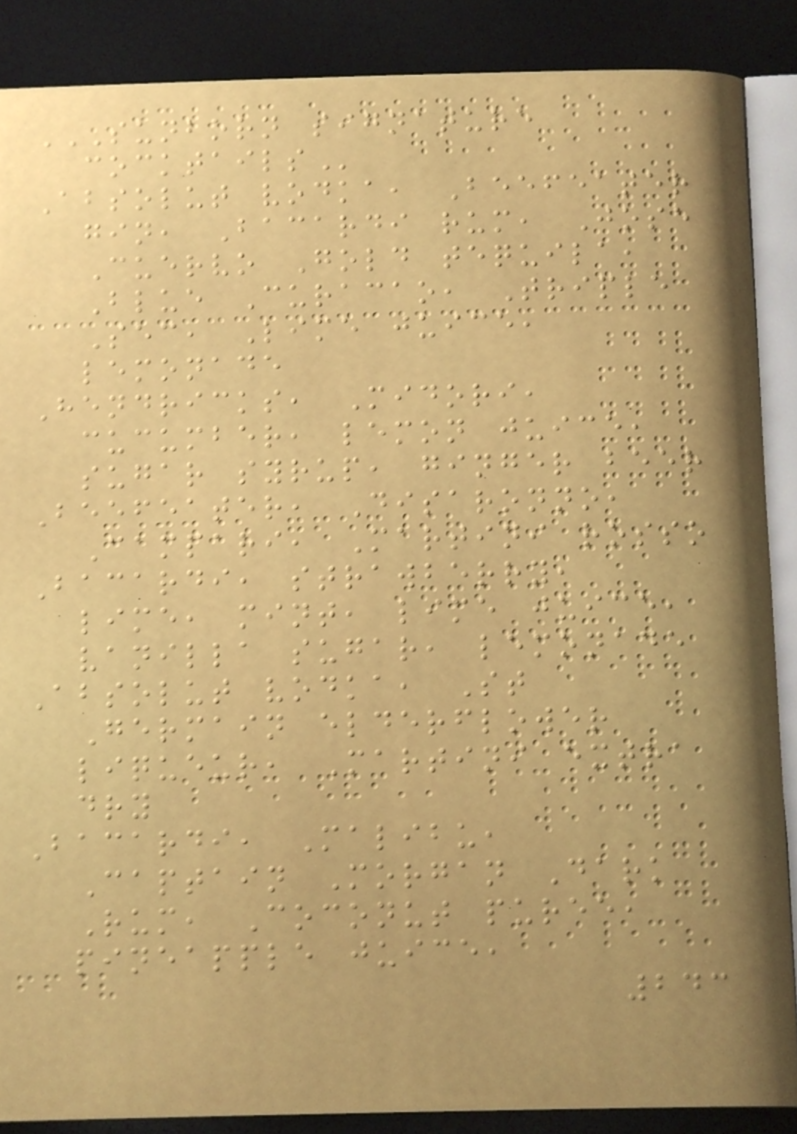SUNBORN SIGNATURE
COCKTAILS
Absolut vodka, Beefeater
gin, Bacardi rum, Jose
Cuervo Gold tequila,
Blue Curacao, Triple
Sec, Lime juice,
lemonade
Hendricks, Midori,
cucumber, lemon juice,
sugar syrup, ginger beer
Beefeater, Disaronno,
Campari, Martini rosso
Bacardi, strawberry,
lime, mint, lime juice,
vanilla sugar, lemonade
Absolut vodka, St
Germain elderflower
liqueur, Martini extra
dry
Bacardi, Malibu,
Captain Morgan Dark
Rum, Coconut puree,
pineapple juice,
243
